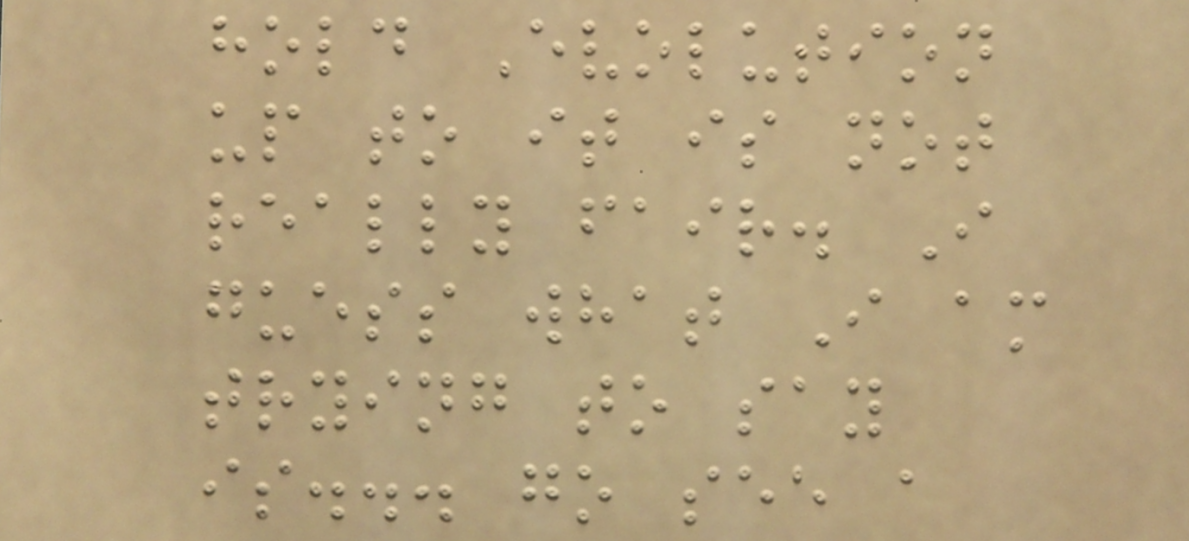hold Evolution
up to it is not
really fair. I
guess what I am
trying to say
is... go see a
